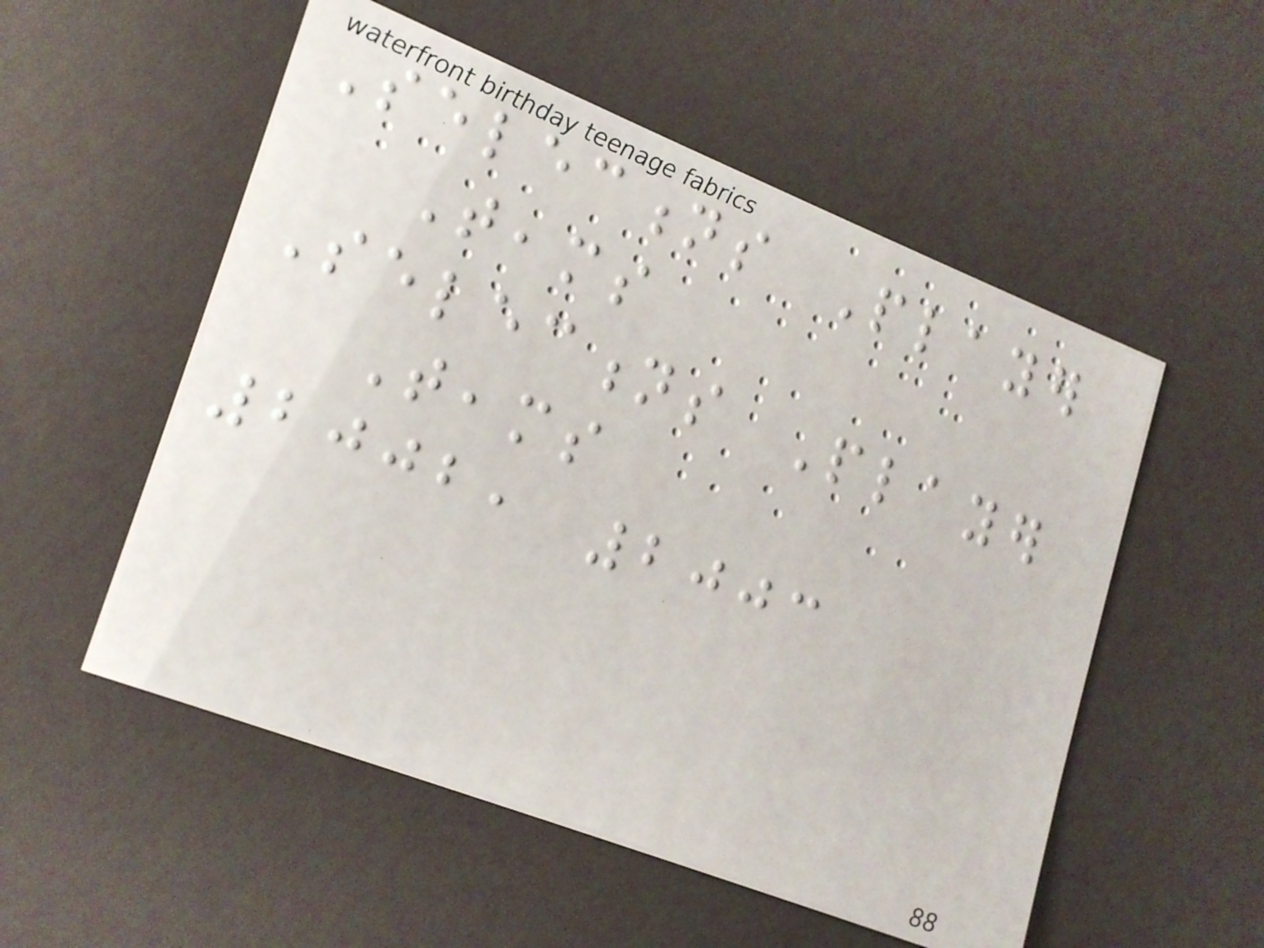Selections Player
Teams
Selections Player
Teams
2002, 2003
